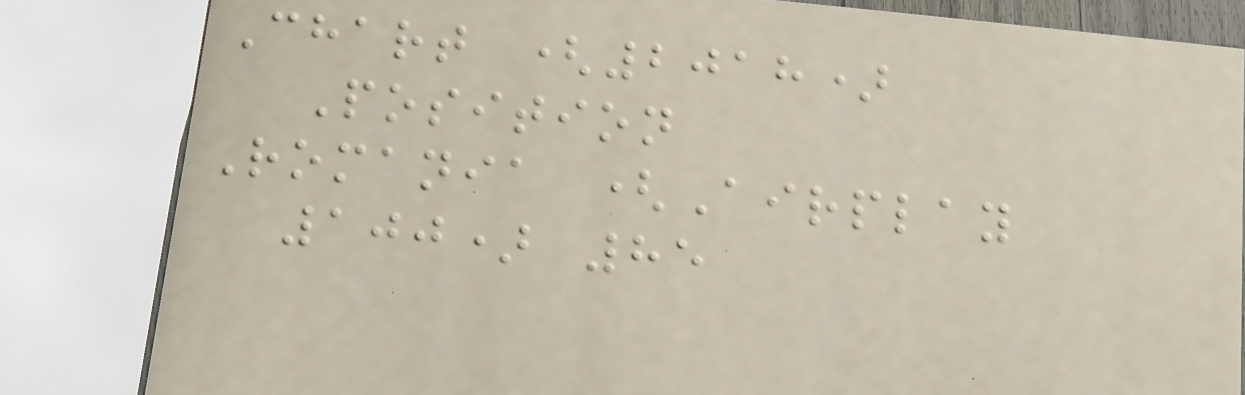Chart (2018)
Position
Romania (Airplay
100) 85
